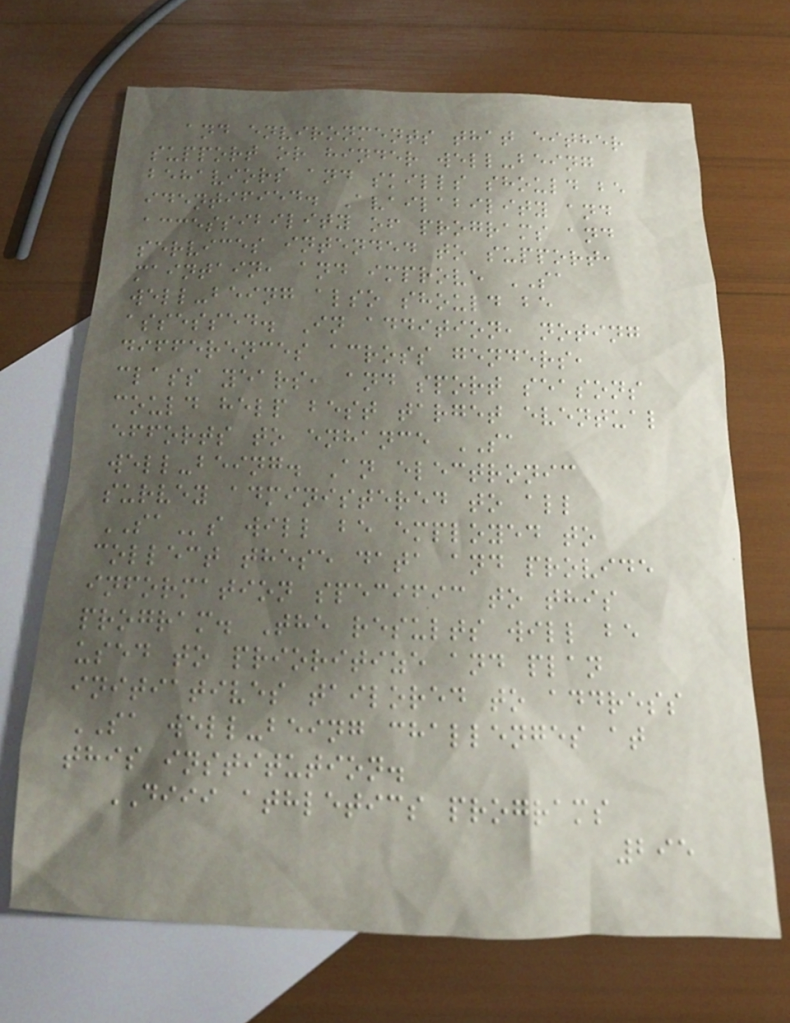and environments that either
support or hinder well-being
behaviors and skills should be
identified. Availability and
accessibility of programs and
services intended to support,
maintain, and improve SA
well-being also should be
assessed. In addition, noting
differences across genders,
class years, and sport seasons
could help best target eventual
efforts to enhance SA
well-being. An electronic
survey administered to all
SAs will be employed to
collect these data and provide
information specific to this
program. The results will be
used to prioritize and plan
initiatives tailored to address
SA well-being challenges at
this institution.
DIII athletics programs
295
